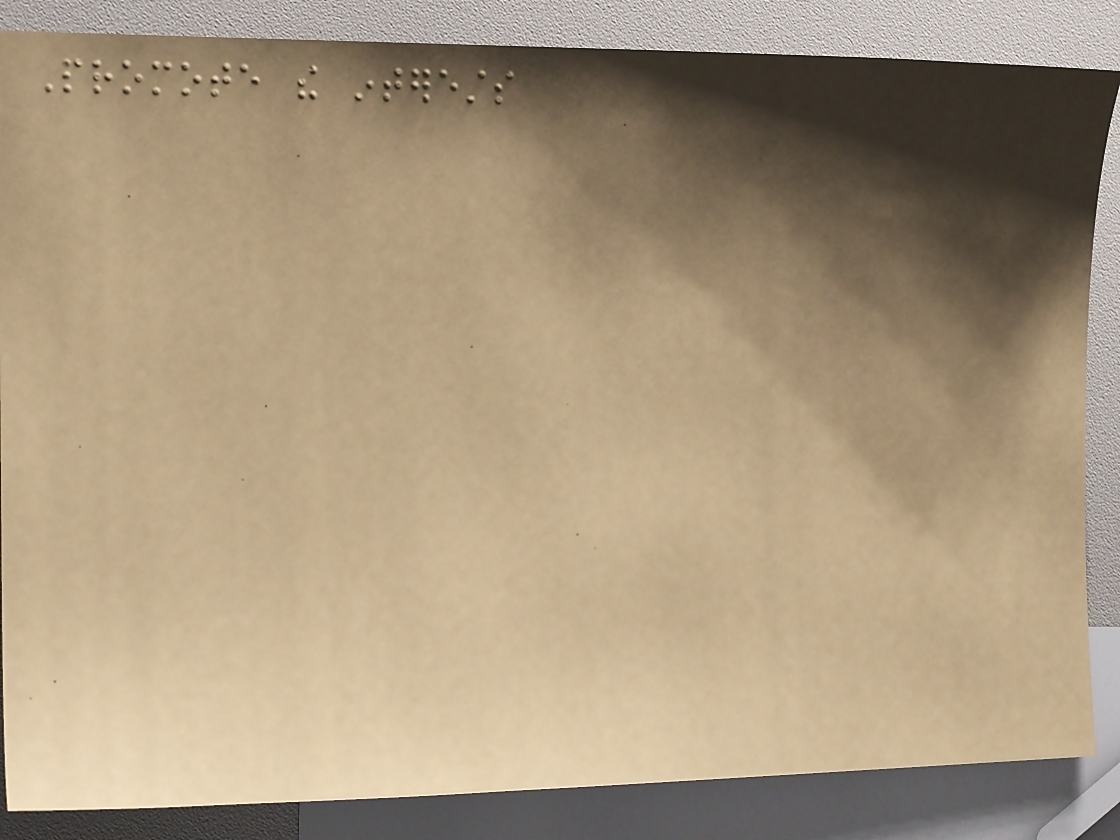Promote the interests
